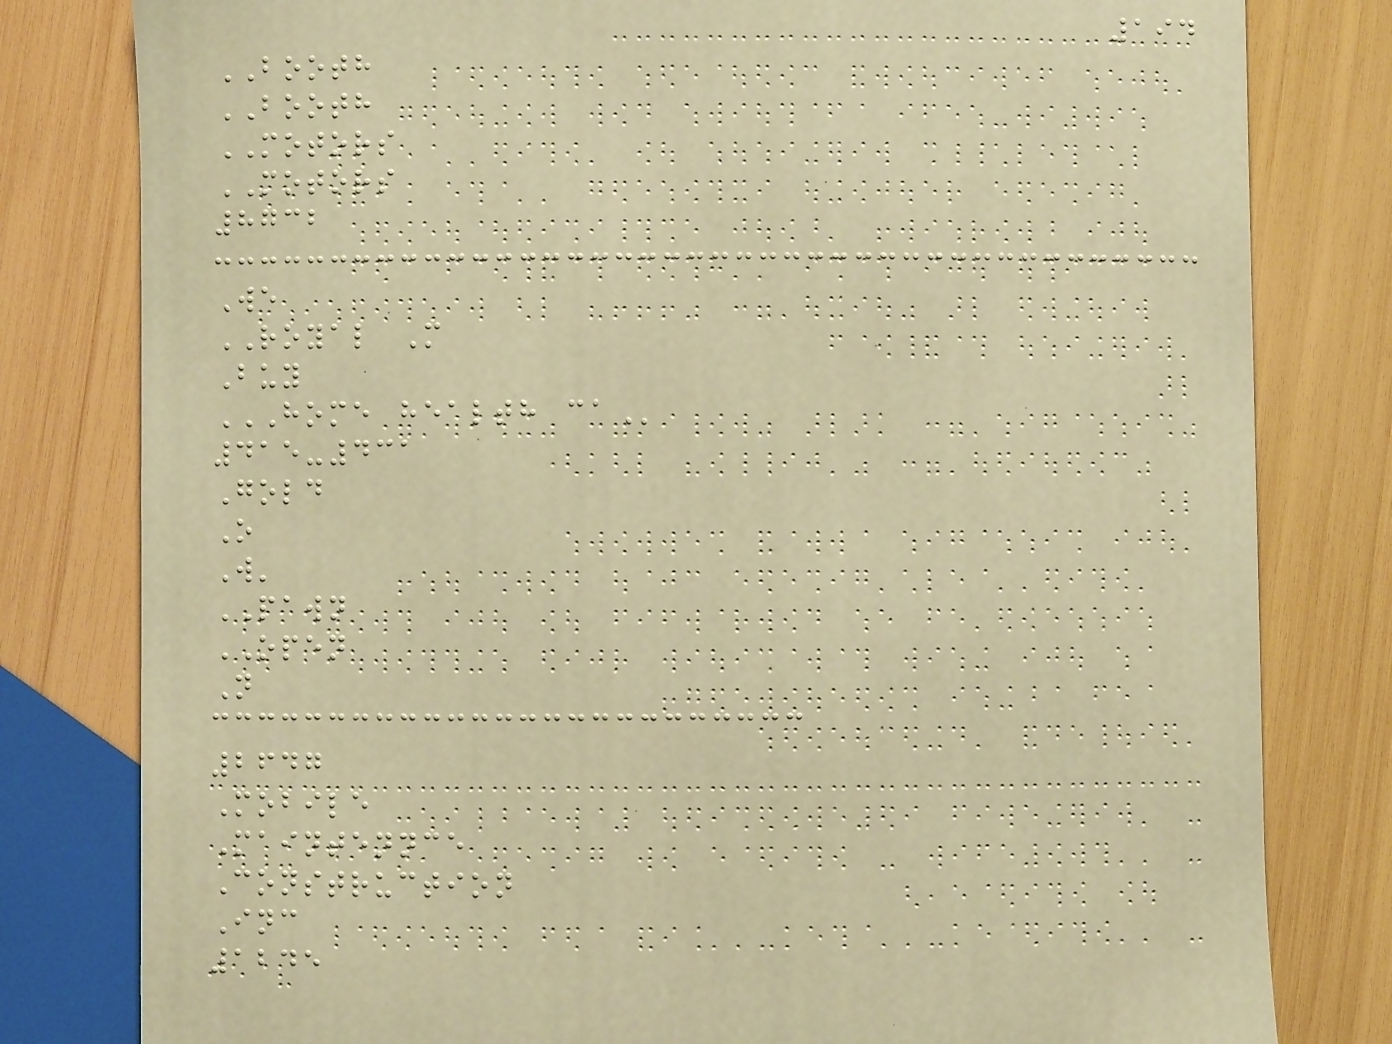194
BOOTH
BOOTH
MOTORS
MOTORS
8732
We
ROYAL M
Buy
HOME HEALTH CA
415-431
Gold
O
W'
PAWN
OPEN
N
2647
Mobile
Maintennce
Construction
Inc
1245
